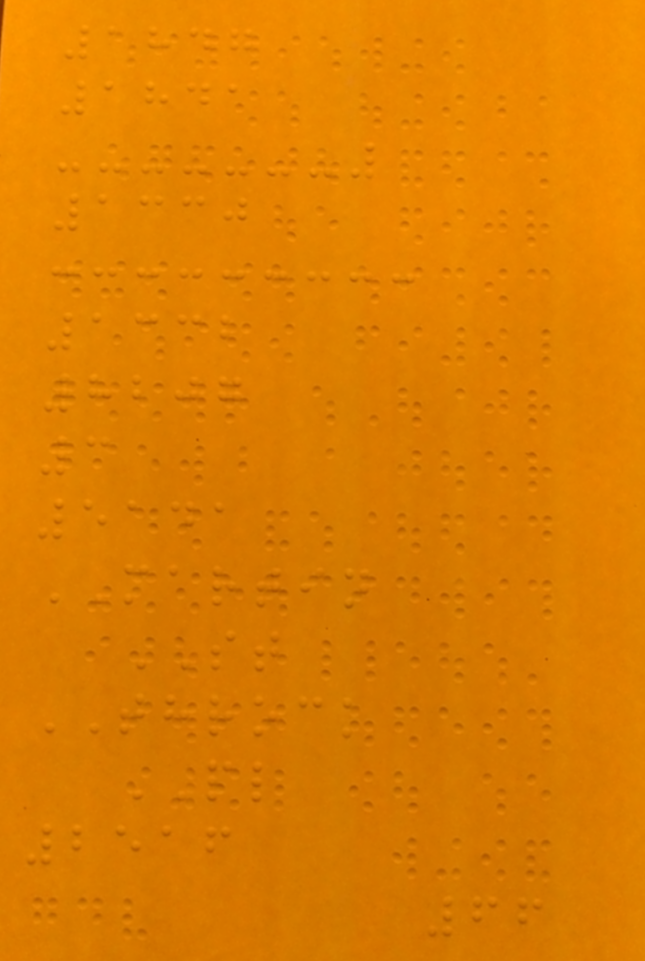1847
1841
1330
1332
8207
3
5141
MARTIN
ST
THROCK
PL
2516
66
